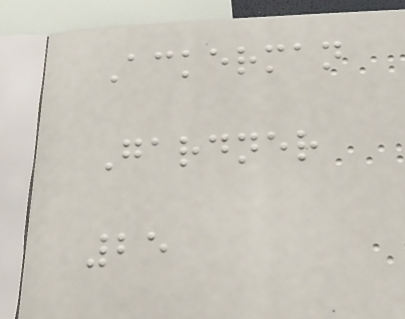Ackerman
Gardner
25
